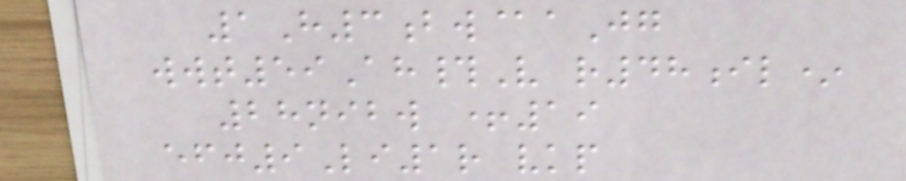1H3bw@aJg
wwt59Ah#V r48il*
28nibw +19
efj9Li1r vkp
